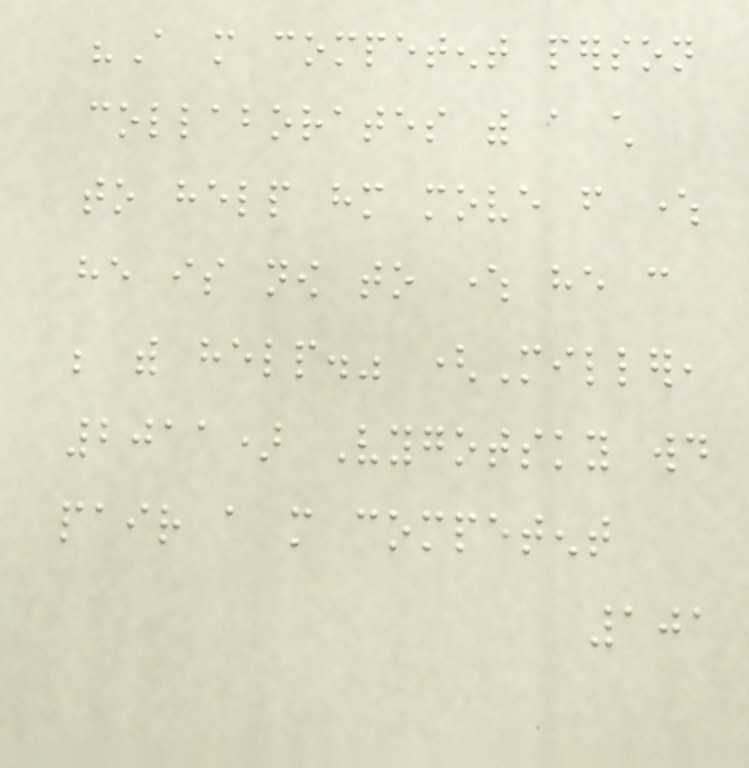"A more competent person
collaborates with a child
to help him move from where
he is now to where he can
be with help." (Miller,
2011) Vygotsky would
pair a more competent
101
